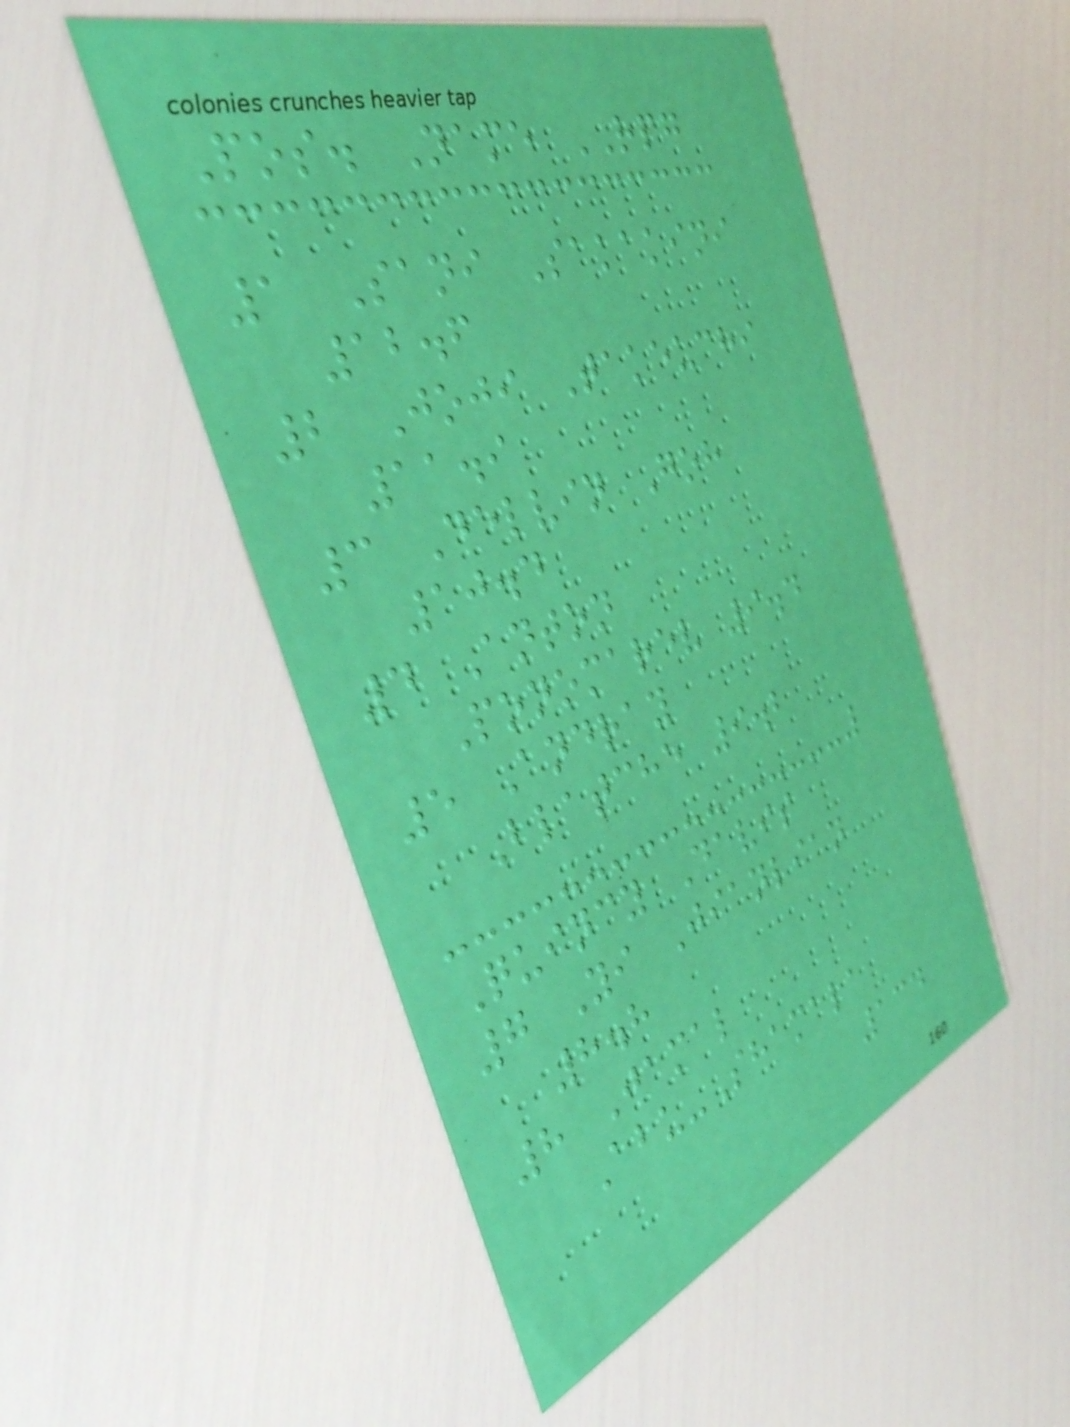Pos. Name RPG
1 Sani Sakakini
12.6
2 Joji Takeuchi
11.9
3 Delvin Goh
10.4
4 Anton
Ponomarev 9.4
5 Andray
Blatche 9.2
Quincy Davis
7 Yi Jianlian
8.8
8 Jamal
Abu-Shamala
134
